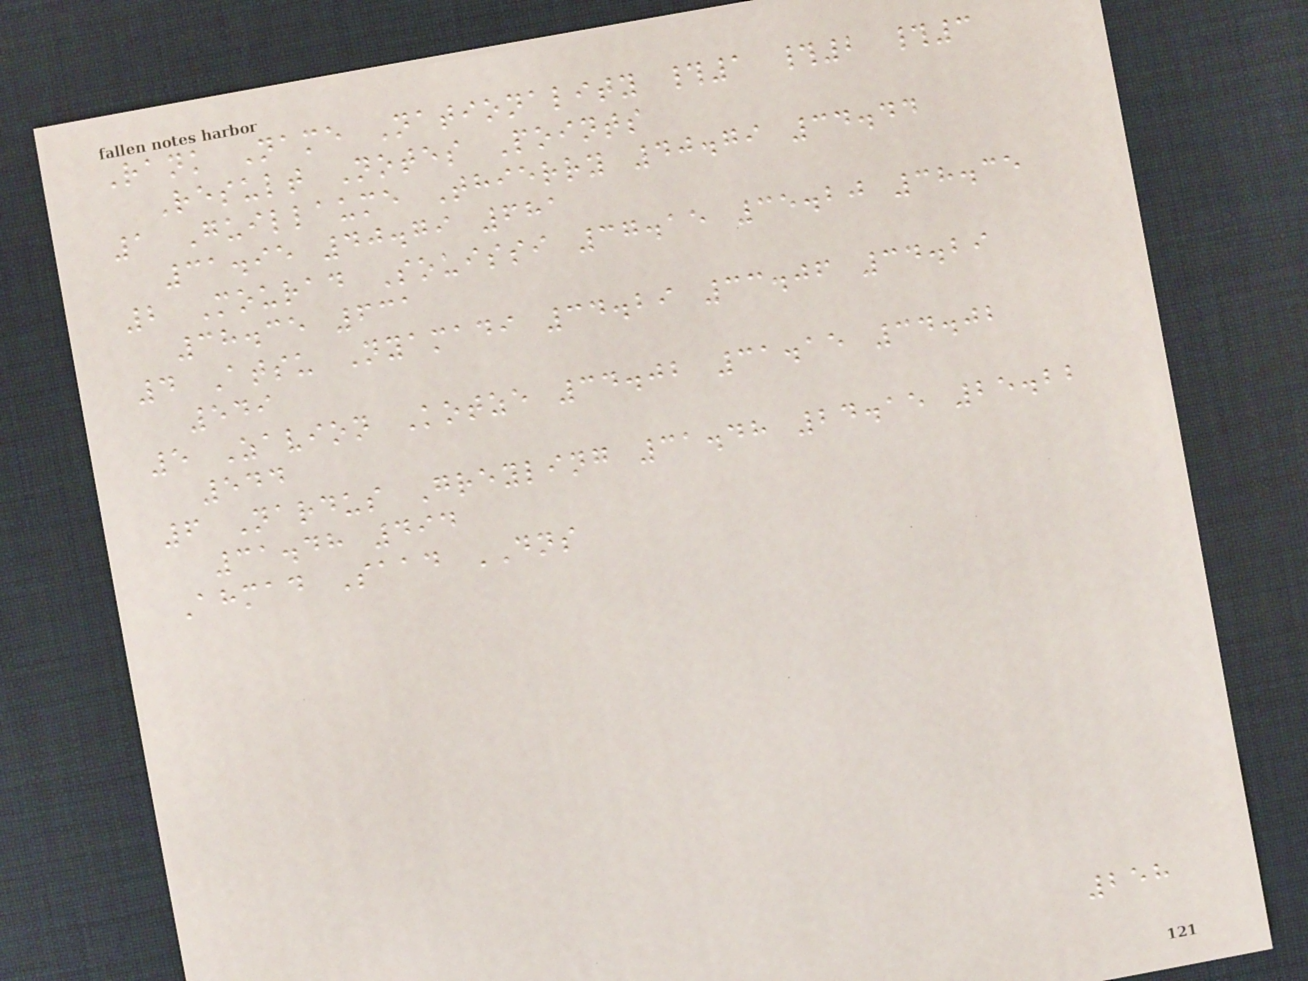Rank Name Nationality #1 #2 #3
Result Notes Points
1 Guillaume Thierry 40.79 34.44
31.95 40.79 681
2 Mourad Souissi 37.15 35.20 38.35
38.35 631
4 Atsu Nyamadi 34.29 33.06 34.29
549
5 Zavion Kotze 34.02 31.15 34.02
544
6 Nardus Greyling 31.48 24.15 25.22
31.48 494
Ahmad Saad DNS
258
